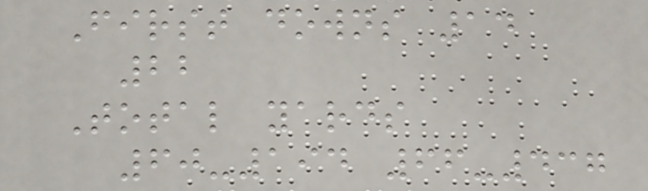First downs 14
22
Total yards
60-194 66-437
